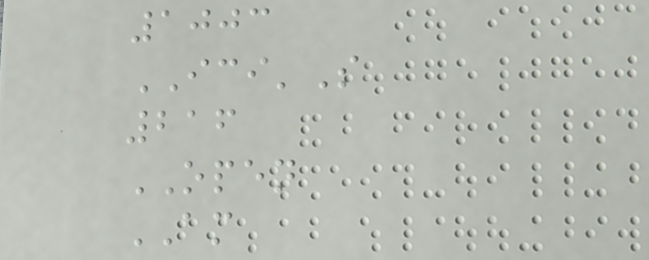1003
ICI'S
216
OPEN
AM
